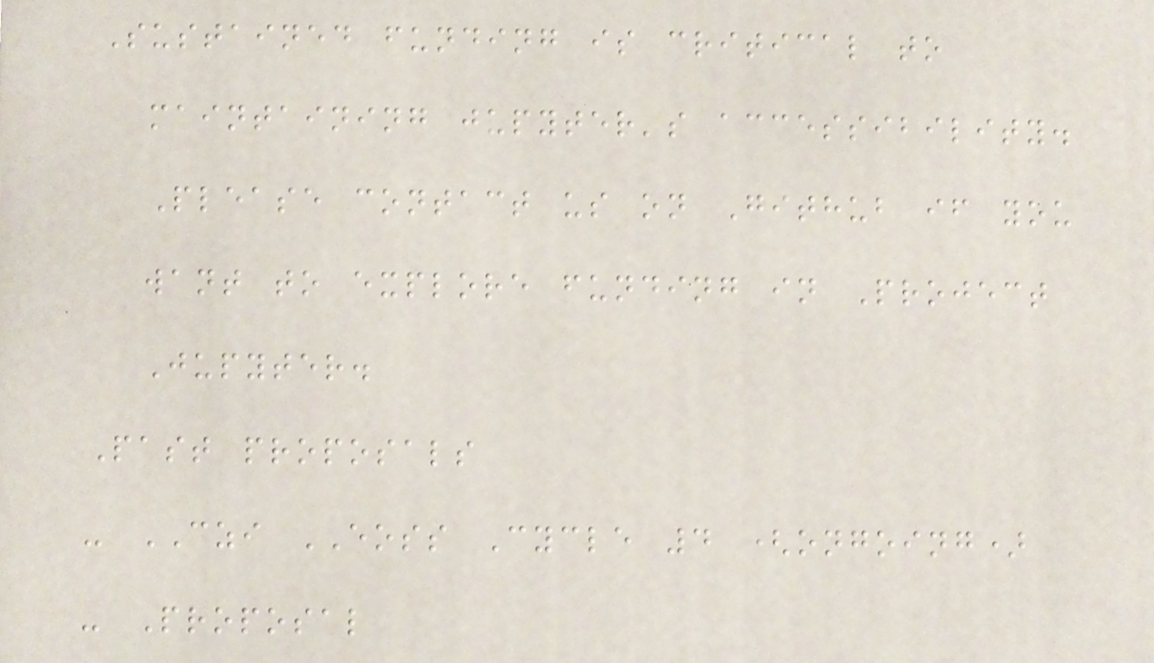Sustained funding is critical to
maintaining jupyter's accessibility.
Please contact us on Github if you
want to explore funding in Project
Jupyter.
Past proposals
- CZI EOSS Cycle 4 (ongoing)
- Proposal
